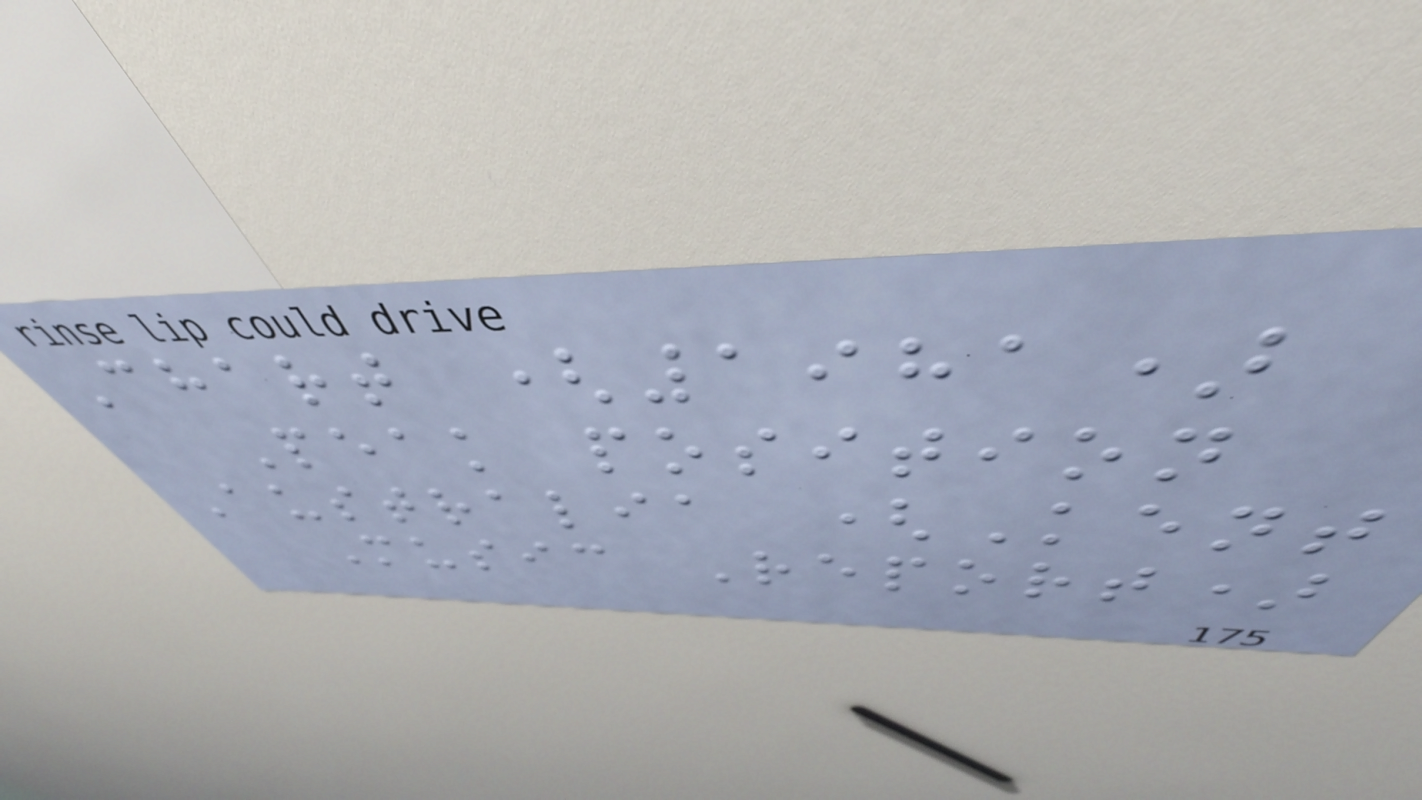Chart (1981)
Peak position
Australia (Kent
Music Report)
